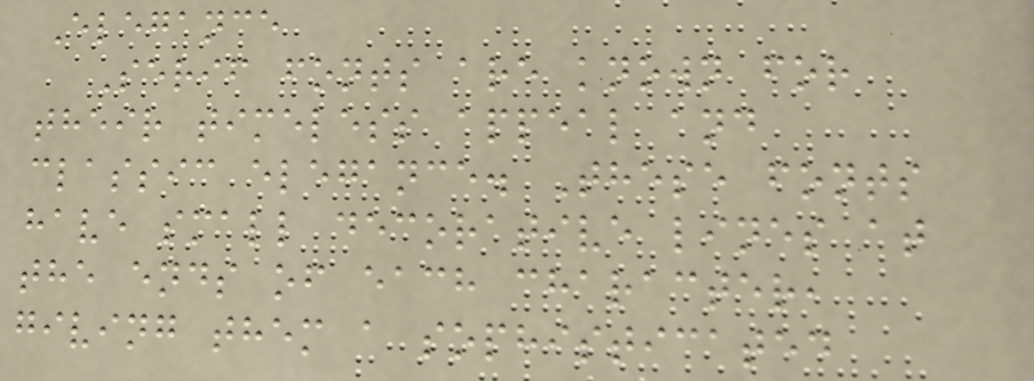Elegance
Serif fonts are known for
their timeless appeal and
classic elegance. These fonts
have small decorative lines at
the ends of each character,
giving them a sophisticated
